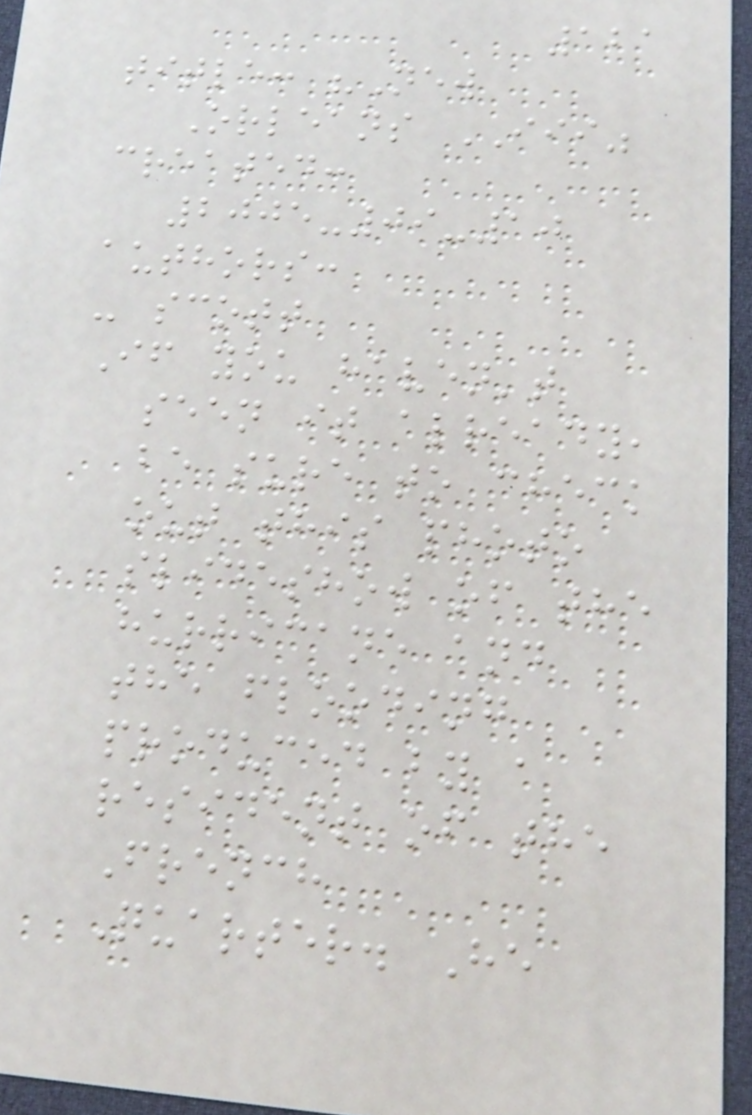121
title: "New
Orleans III"
created:
2005-09-10
authors:
- scott
If you haven't
seen it already,
be sure to check
out this photo
slideshow of the
hurricane and
the flooding
produced by a
resident of the
French
Quarter. He
